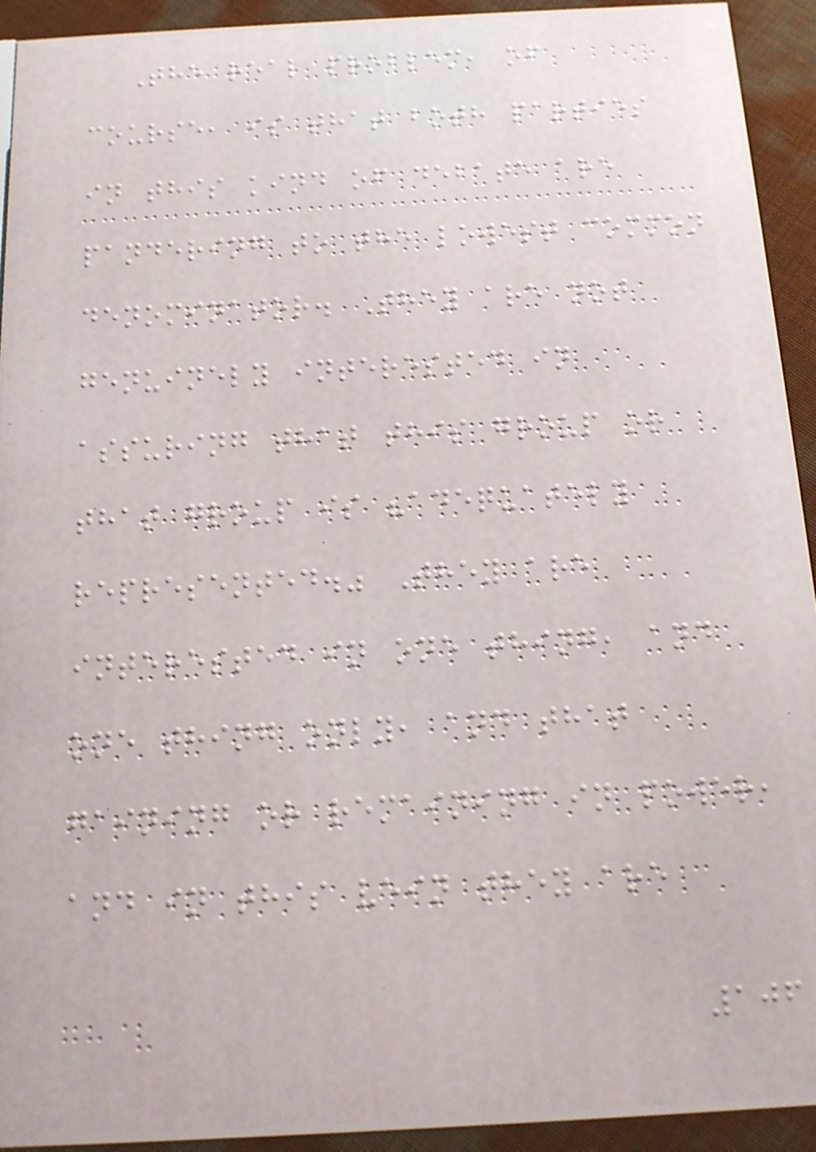The real problem, of
course, is that both parties
in this kind of debate are
pandering to the lowest common
denominator. They are not
genuinely interested in
assuring that this group or
that group is "adequately
represented." They are
interested in one thing, and
one thing only, and that
gaining or remaining in power,
and in this vein they are
106
